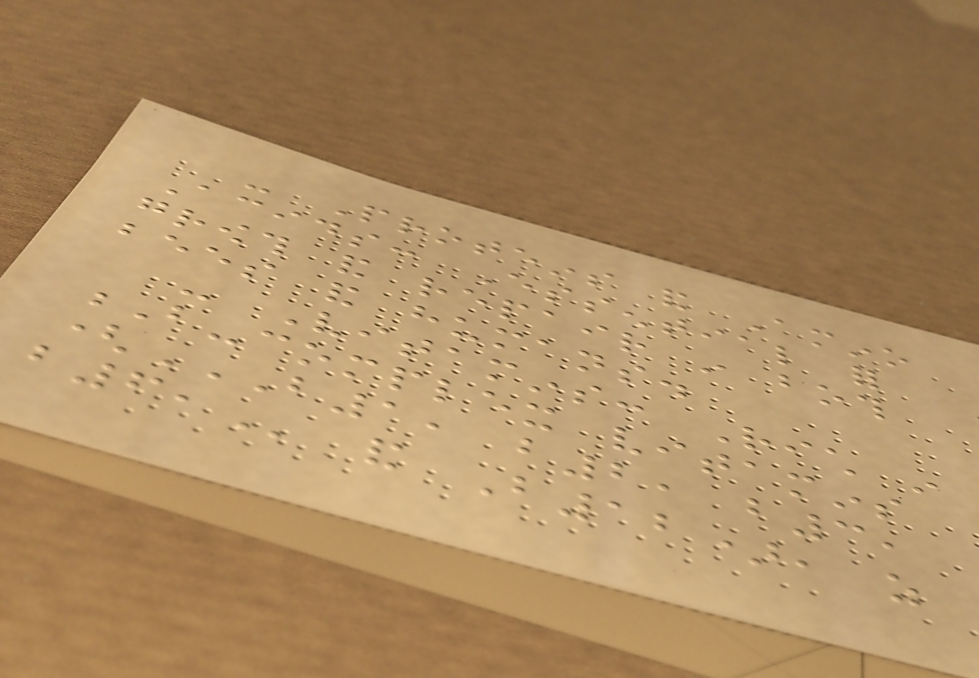- Proteins and Amino
Acids: Essential for
growth and repair in both
bees and humans.
- Vitamins: Rich in
B-complex vitamins
(B1, B2, B3,
B6, and B12), as
